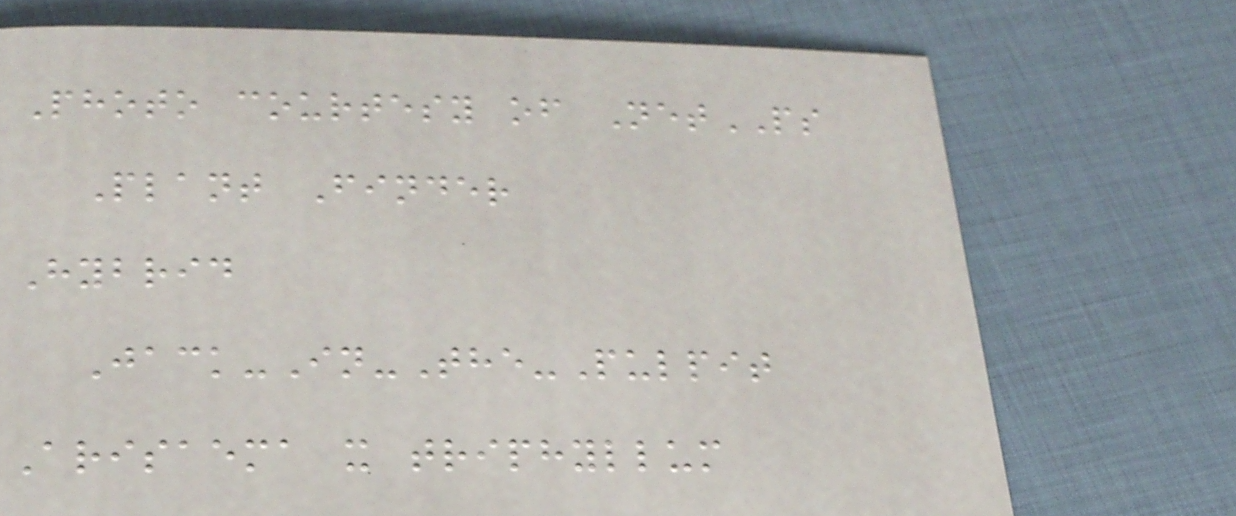Photo courtesy of NetPS
Plant Finder
Hybrid
Jack-In-The-Pulpit
Arisaema x triphyllum
